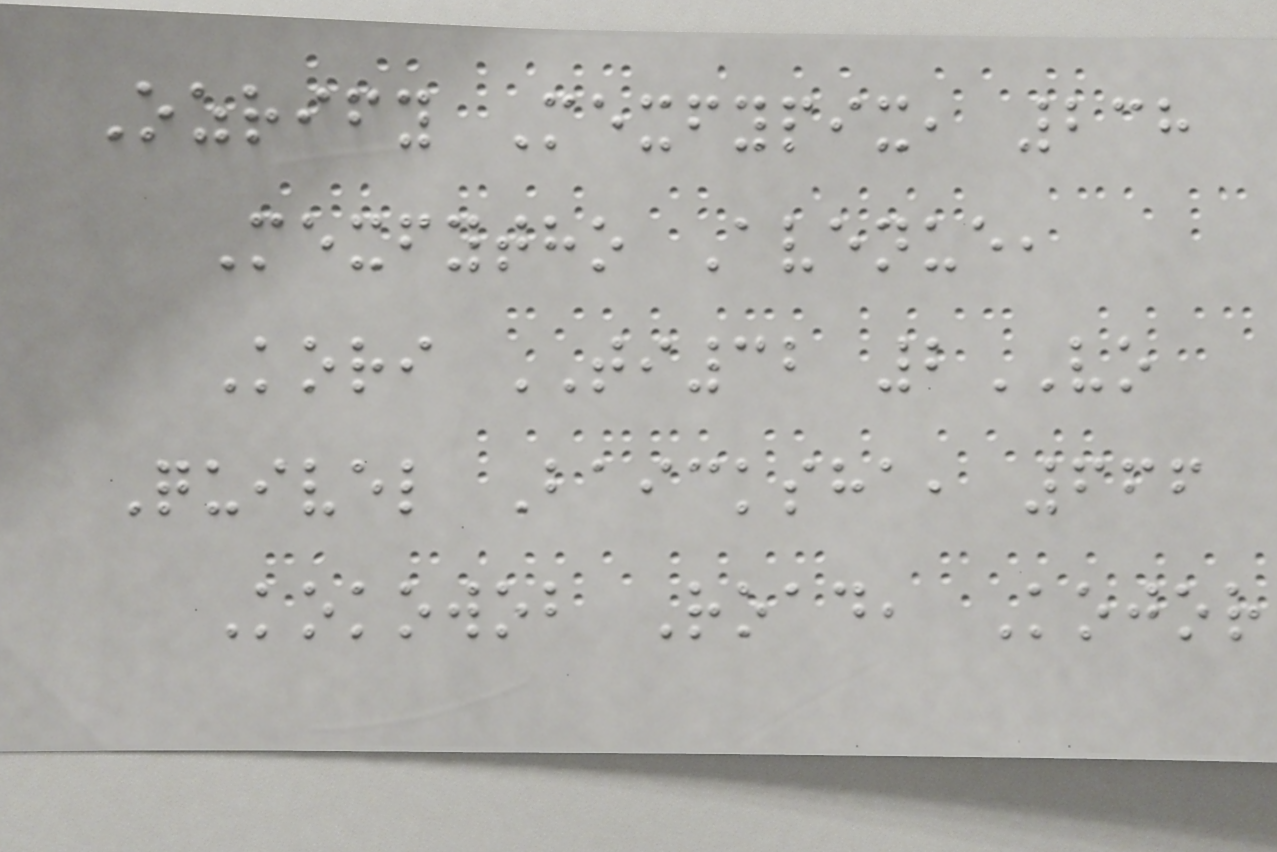Ozrify Mexfypix, 238
Mexfytho Avenue,
Kori TI32 2VO
Quivel Baicksha, 666
Kokowob Road, Kojor
